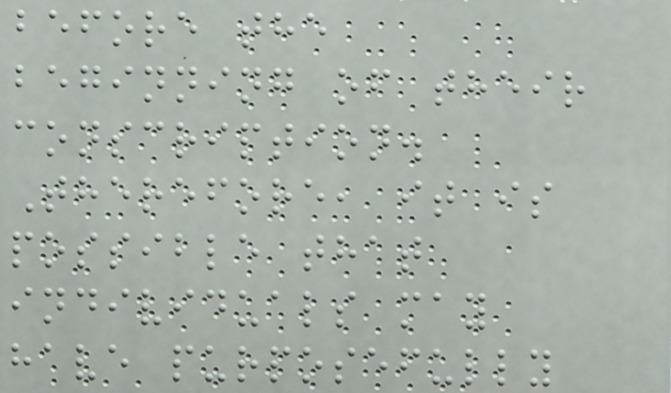before the
beginning of their
conscription.
Therefore, it is
possible that
individuals may
have purposefully
